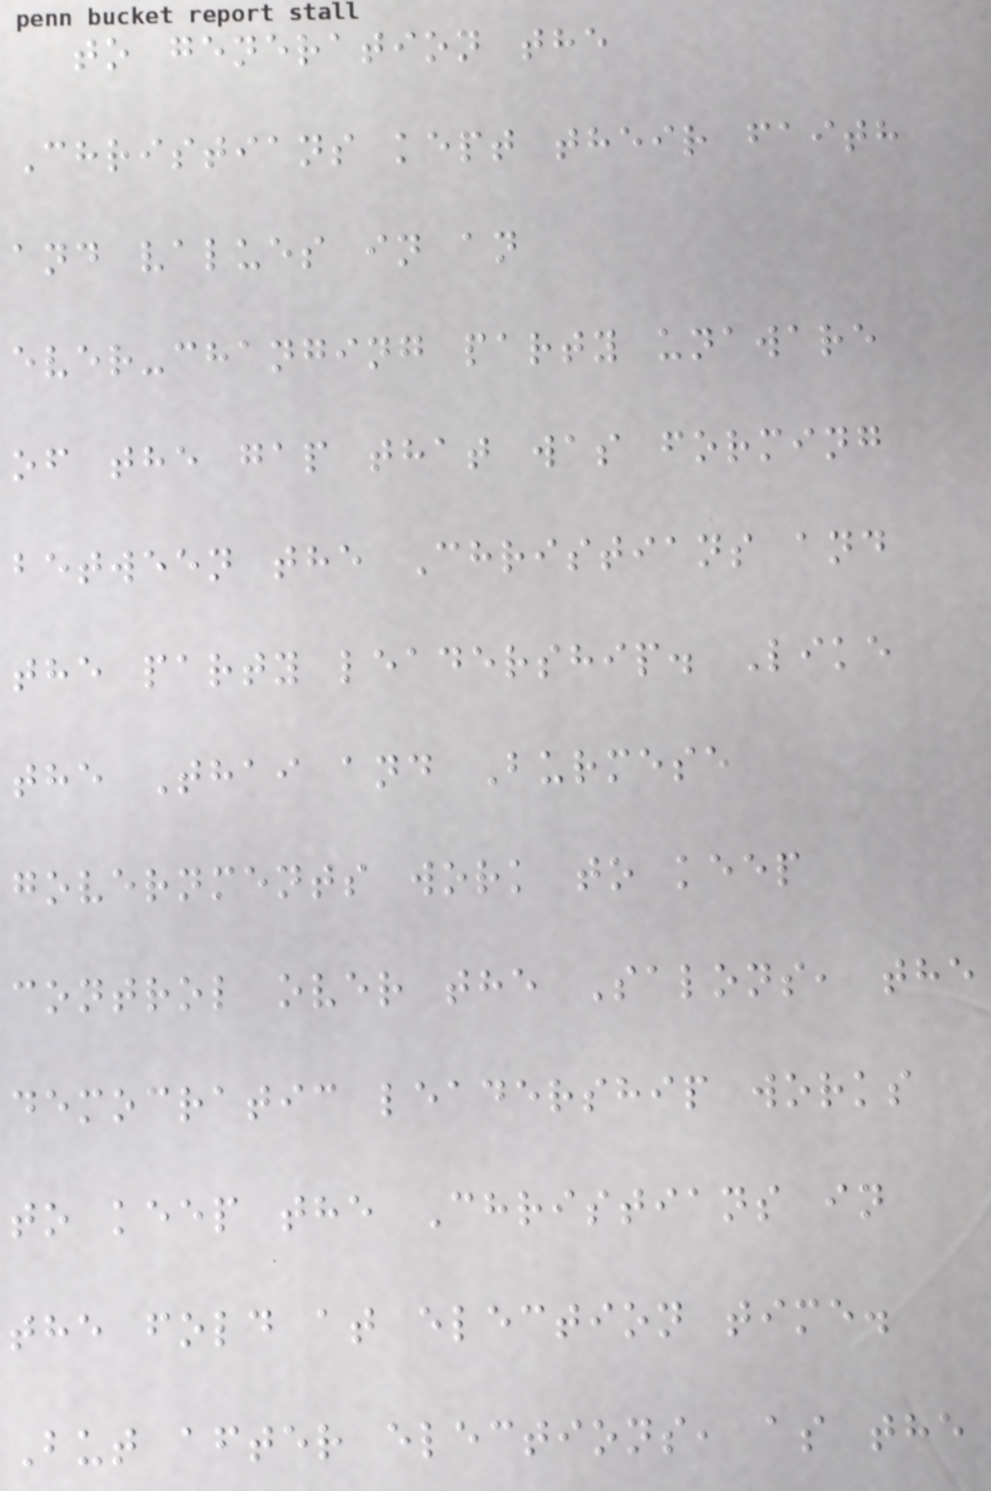to generation the
Christians kept their faith
and values in an
ever-changing party unaware
of the gap that was forming
between the Christians and
the party leadership. Like
the Thai and Burmese
governments work to keep
control over the Salons, the
democratic leadership works
to keep the Christians in
the fold at election time.
But after elections, as the
